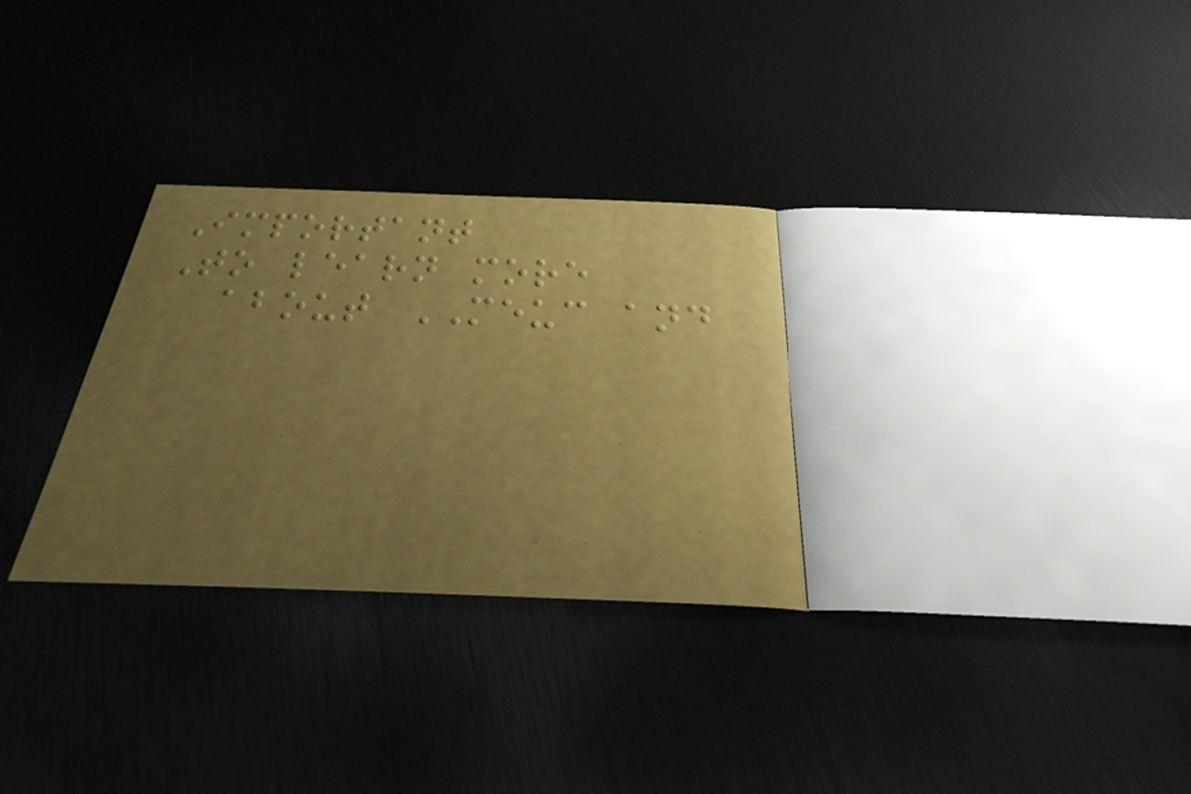Important
To learn more
about MEUC and
